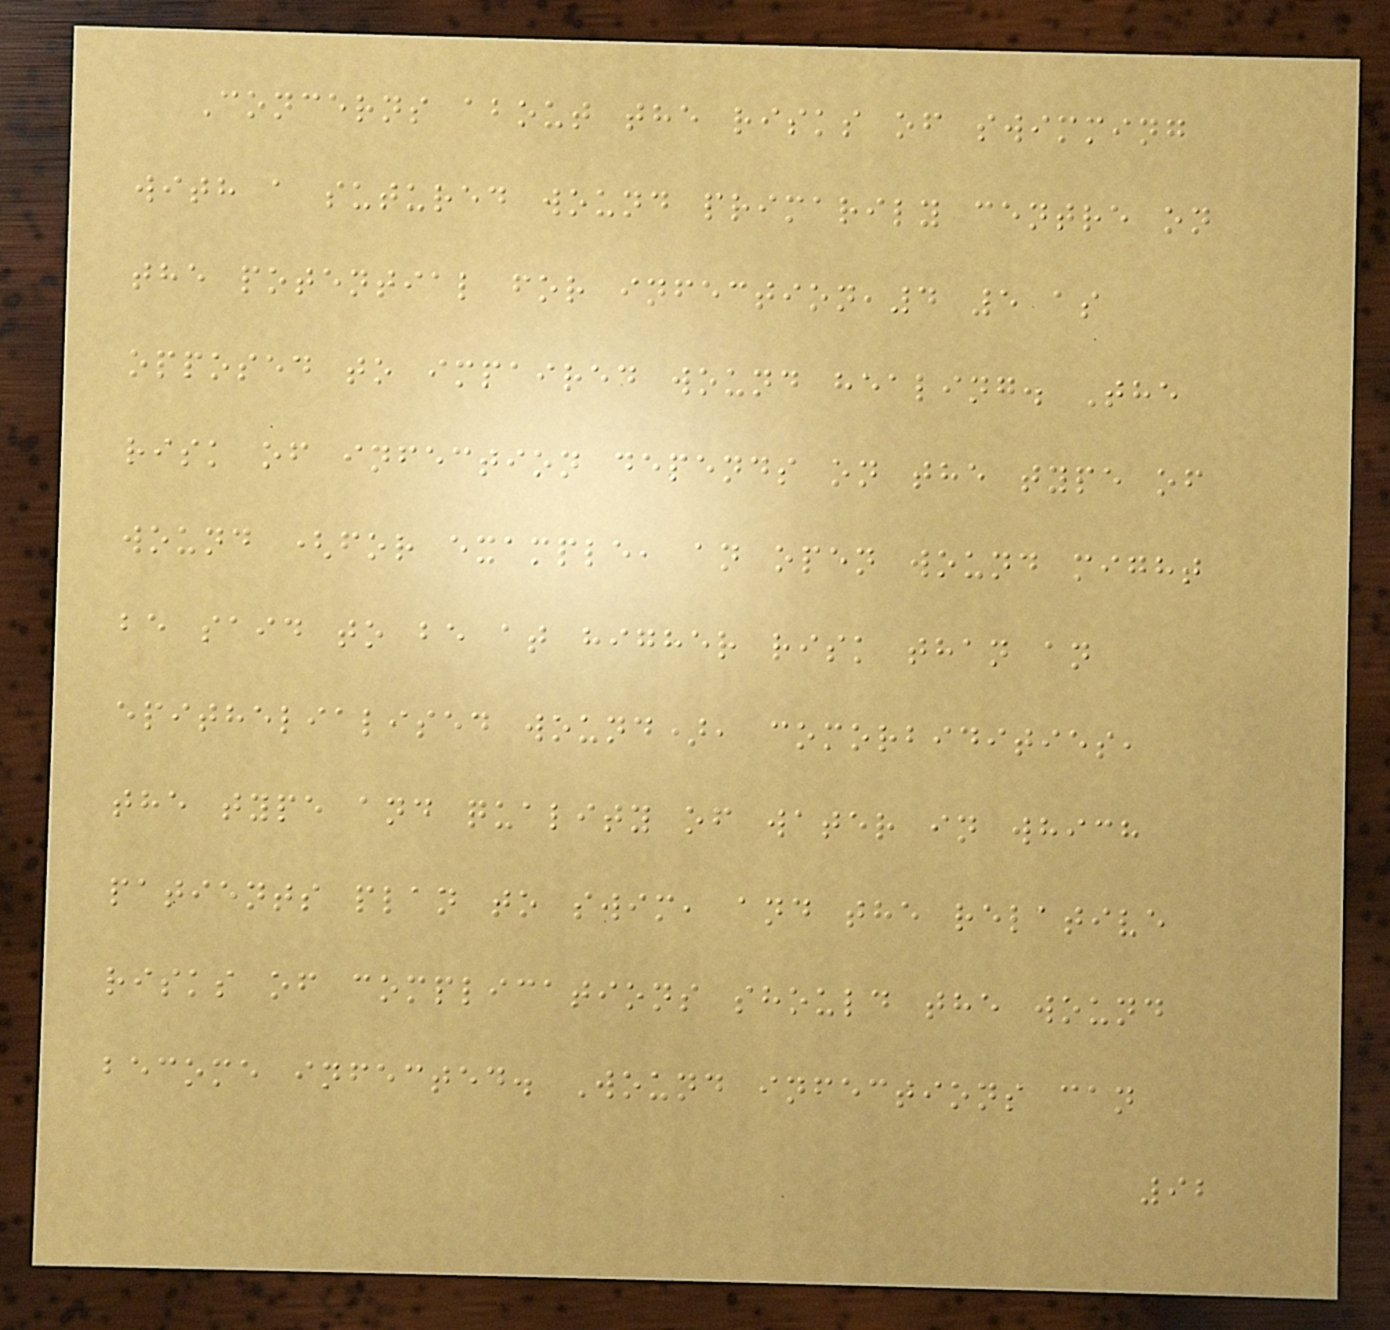Concerns about the risks of swimming
with a sutured wound primarily centre on
the potential for infection,4 5 as
opposed to impaired wound healing. The
risk of infection depends on the type of
wound (for example, an open wound might
be said to be at higher risk than an
epithelialised wound), comorbidities,
the type and quality of water in which
patients plan to swim, and the relative
risks of complications should the wound
become infected. Wound infections can
92
